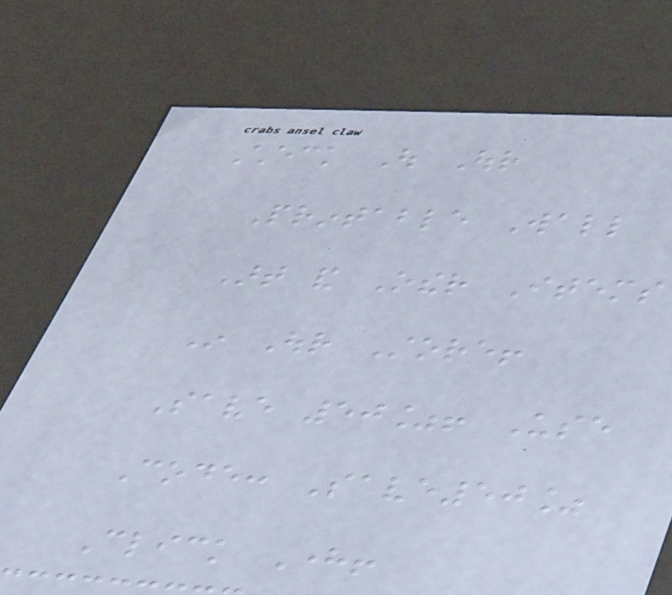Check Out Our
Printable Wall
Art and Other Items
In Our Store!
Save 50%! Use
Code: Save50%
Click Here!
